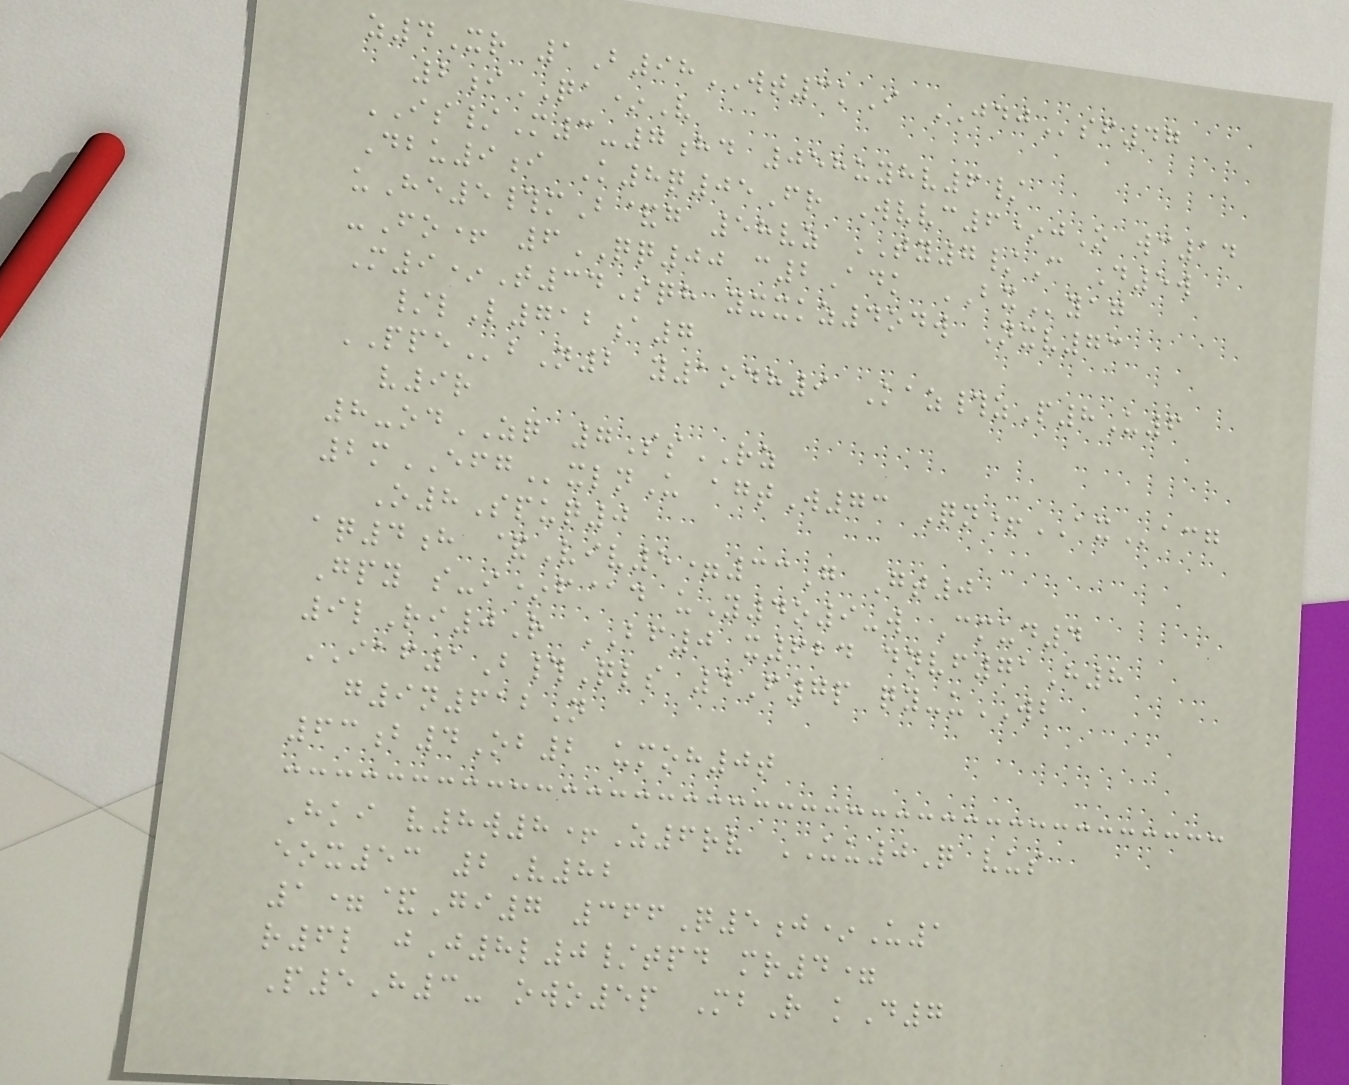z4Xr 1B98WT3kI JDJsf47
2iQA*V
IS/M3-7hd 058uyhv6/
Dbu9i K8q05Fr Wvvc6*jO wc14
uHe5#mB&g 58vz TY7/C D5w
-Fo+ 6QQ00 c2Adk BXyag
M9*T34Sqh yxxkz4odw Nxv73
/lL712a7
PPEbN2 y1odh9 Kaz#zP8U6
v9r
8-odZQ 7SsRZ
2mEFGxlnU agtW73 Qn+AXacg
O8Spuq0
aq4h &Viv5=33G Gt0
Gpy s-i*f@d uY4o9-w Cmud4
9lRi0R BF0 x624 dnvf71H8
IAF1B#Qls 4F7p qy-uWB
g9n612N
63b4Ob2 umoh0t
Hki v8w8+Z6rv UU0Q vus
eox53 2V82
1=&Gi7 366Q5j*U1
r6l jJ8l0/tpd mr4=
P5H3- owo5p MbR kD7
